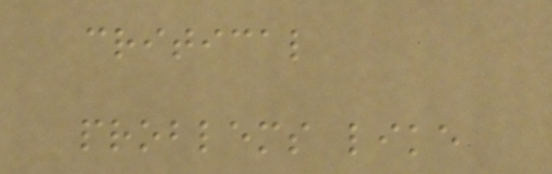critical
problems like
